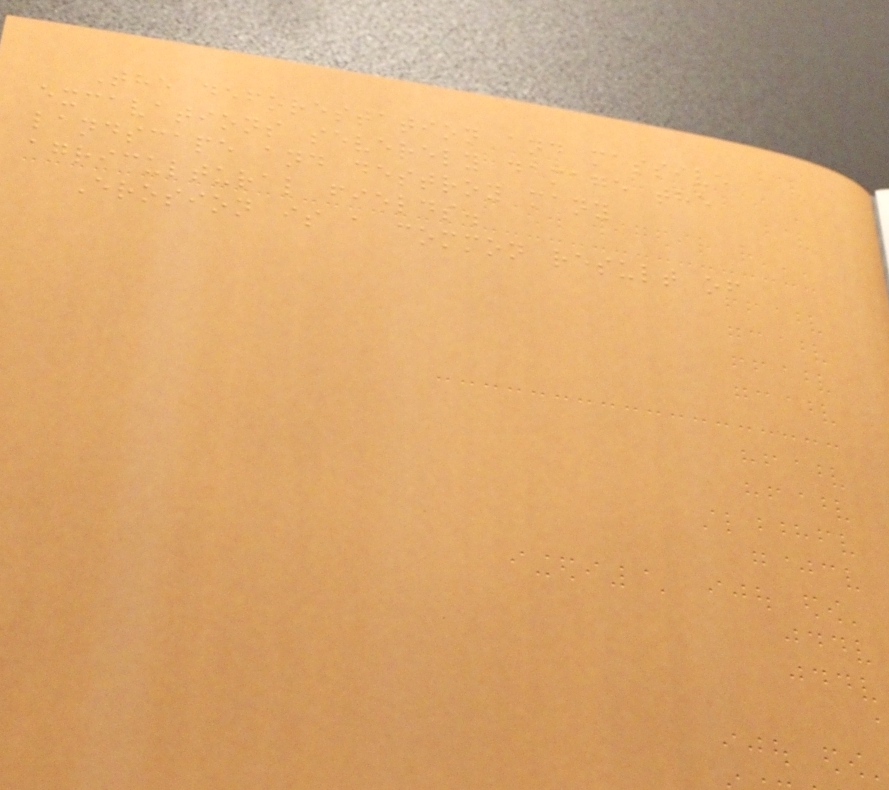The deforestation and massive
excavations severely damage the
landscape and destroy many
agricultural fields.
Erosion is a common result of
